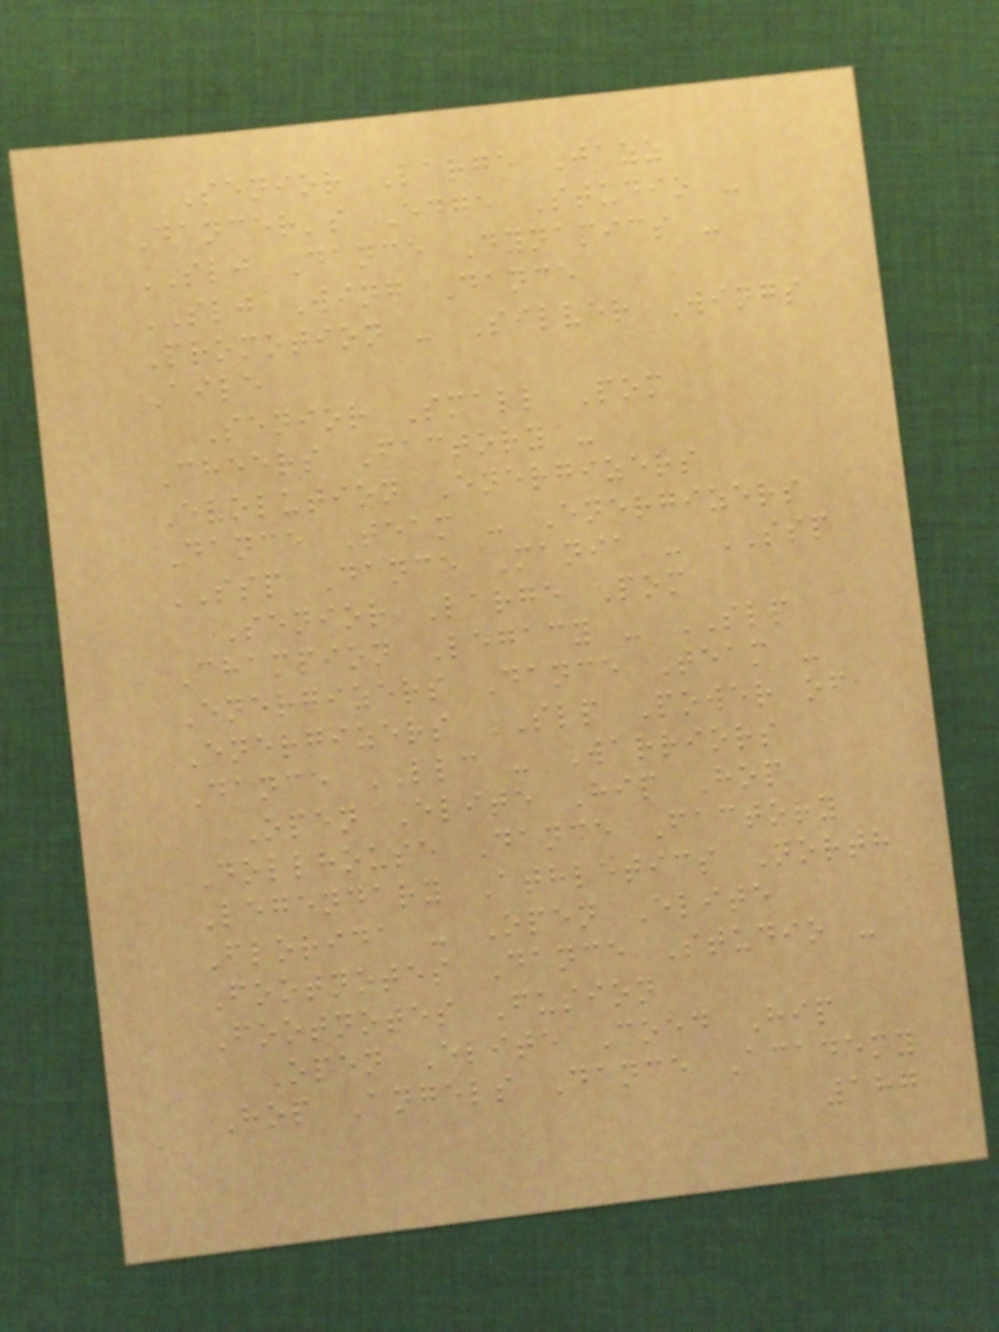Senior Large Jazz
Dancer's Edge Studio -
SLJ Dance Dynamics -
SLJ Wing Dance
Promotion - Silver Wings
Aile
Senior Small Pom
Cheers Factory -
Evolution Energizers
Dance Team - Energizers
SSP Dance Mania - SSP
Senior Large Pom
Champion Legacy - SLP
Energizers Dance Team -
Energizers SLP Power of
Dance LLC - Warriors
Open Elite Hip Hop
Dollhouse Dance Factory
Legendary Athletics North
Florida - Open Elite
Footnotes Dance Studio -
Footnotes Fusion
Open Elite Coed Hip
Hop Angels Dance Academy
187
